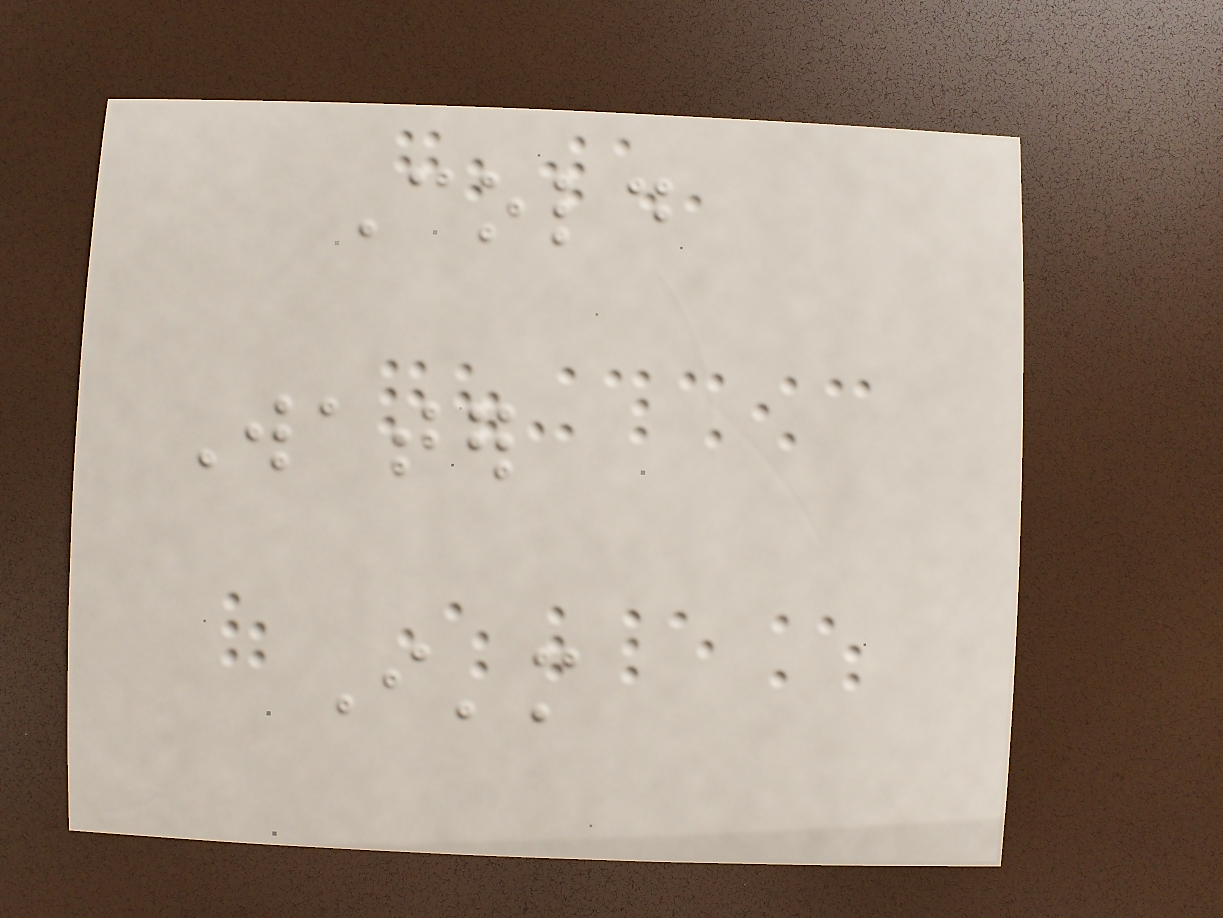Cold
Water
I'm
